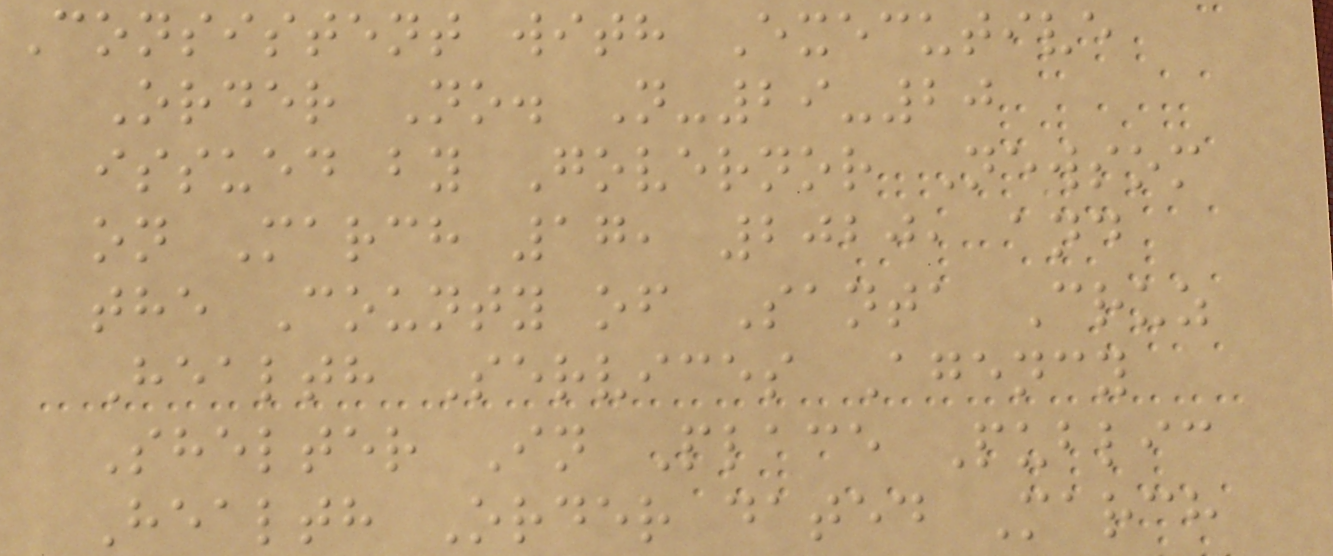Consistent with Executive
Order No. N-29-20
issued by Governor Newsom
on March 17, 2020, and
the County of Santa Cruz
Health Services Agency
Shelter In Place Public
Health Order dated March
